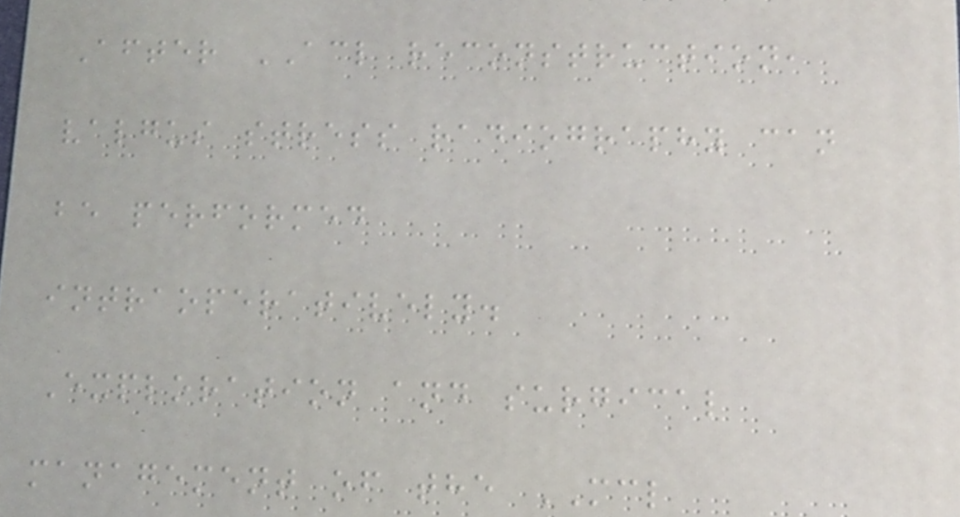After ACL reconstruction,
valgus stress radiography can
be performed
intraoperatively.
Exploration and surgical
management of the MCL
